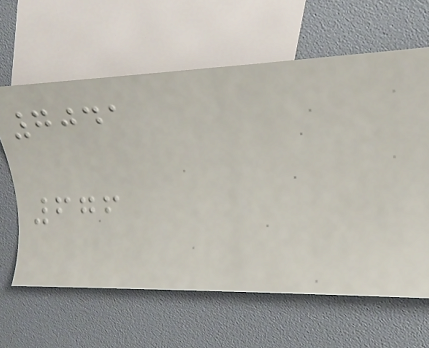7041
676
